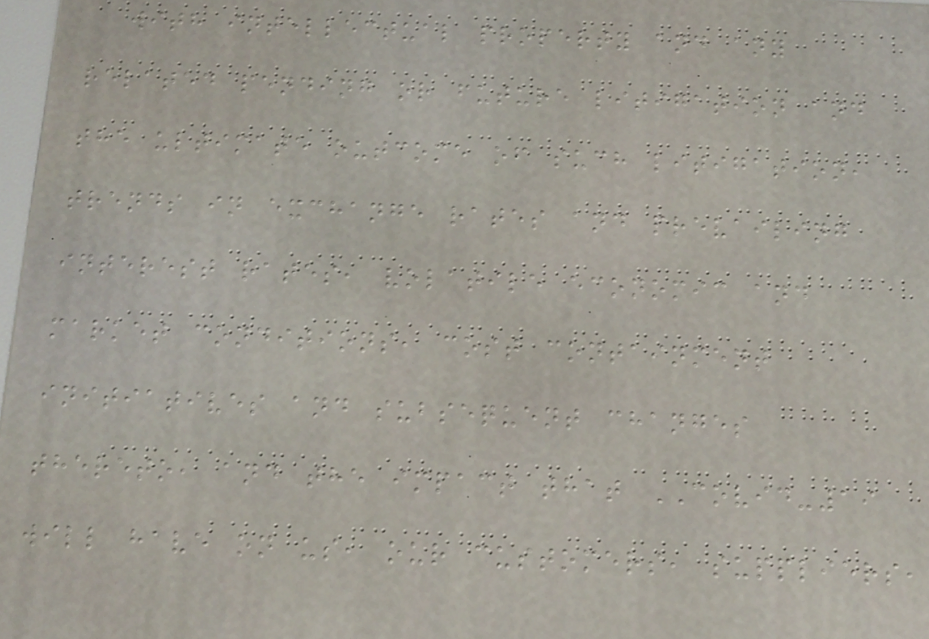with intellectual property and any
related pending or future litigation and
the ultimate outcome of such litigation,
trends in exchange rates and prevailing
interest rates, volatile economic and
market conditions, cost containment
initiatives and subsequent changes
thereto, and the impact that COVID-19
will have on us, our customers, suppliers,
